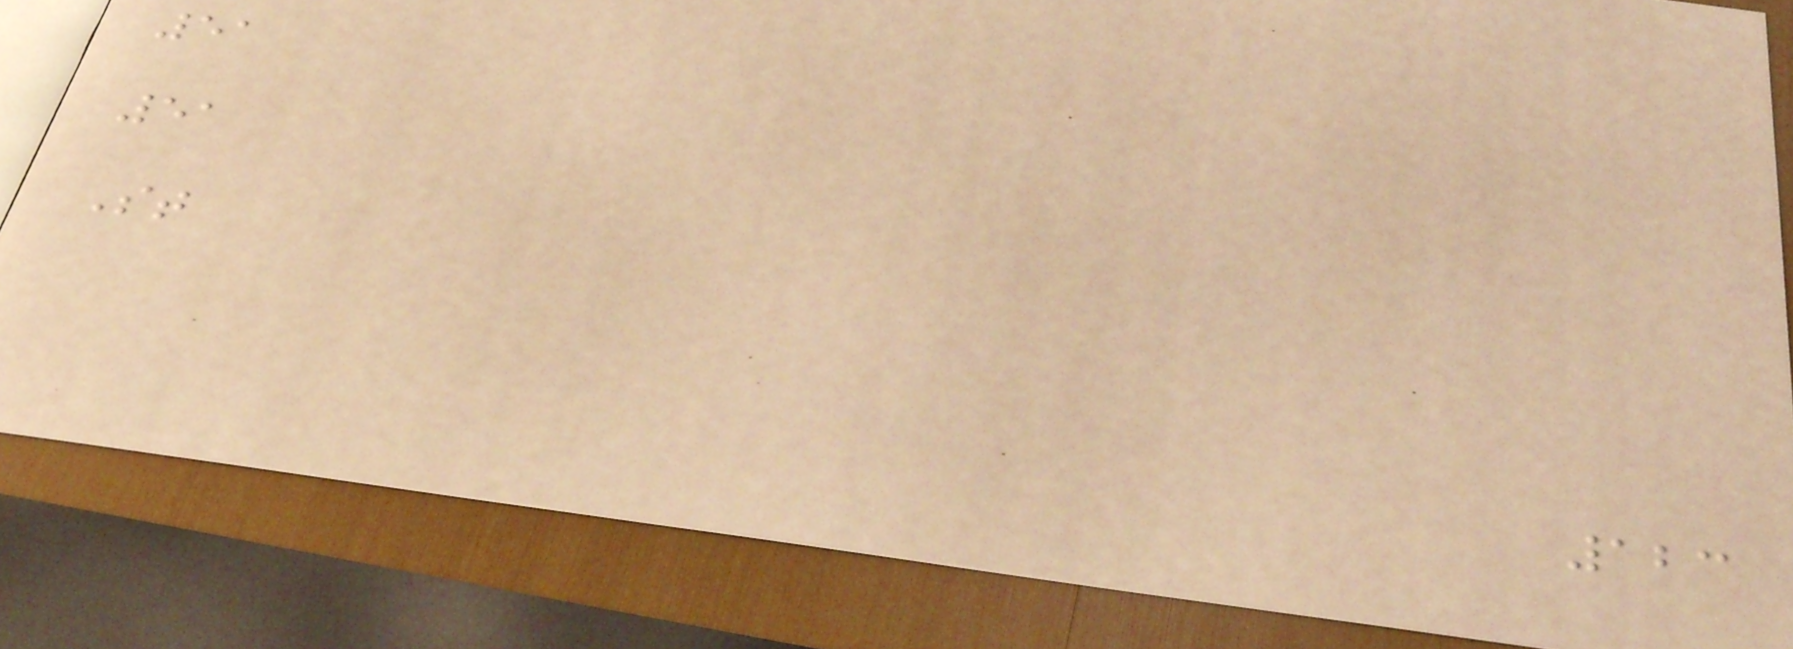51
51
St
123
